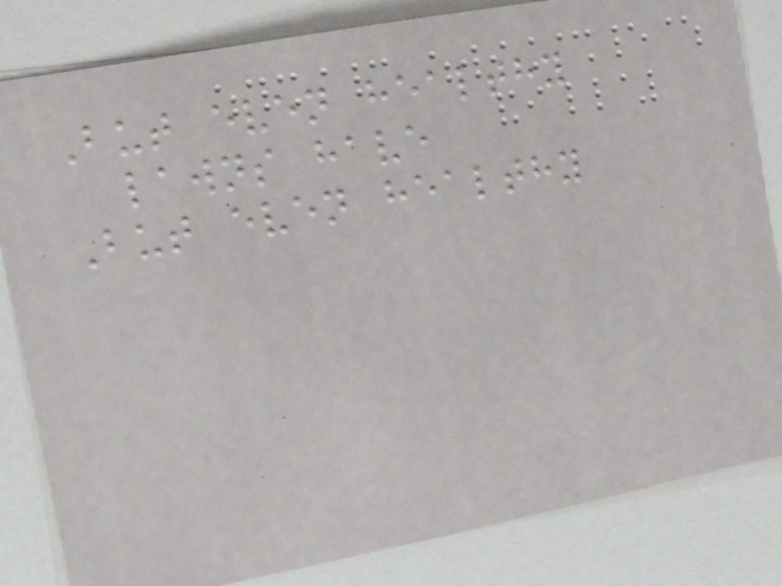But even healthy
lawns have
But even healthy
